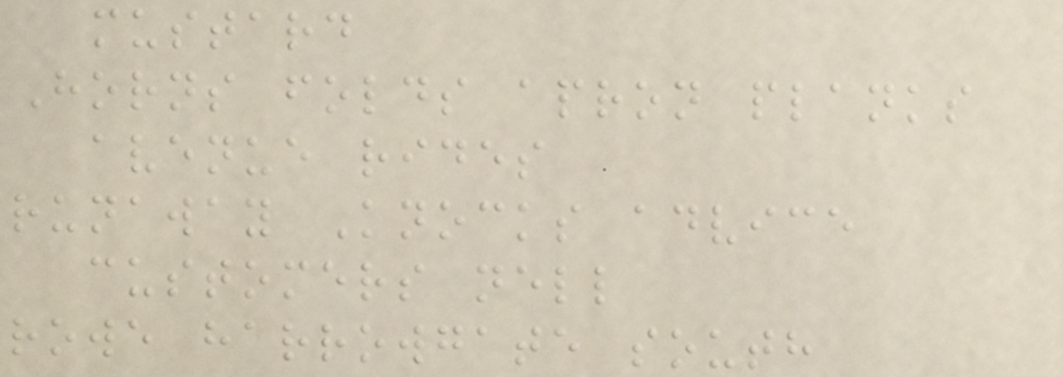mustard
Horns folds apron planks
avenue rides
runaway Knocks advice
customers nell
rowe harrowgate south
